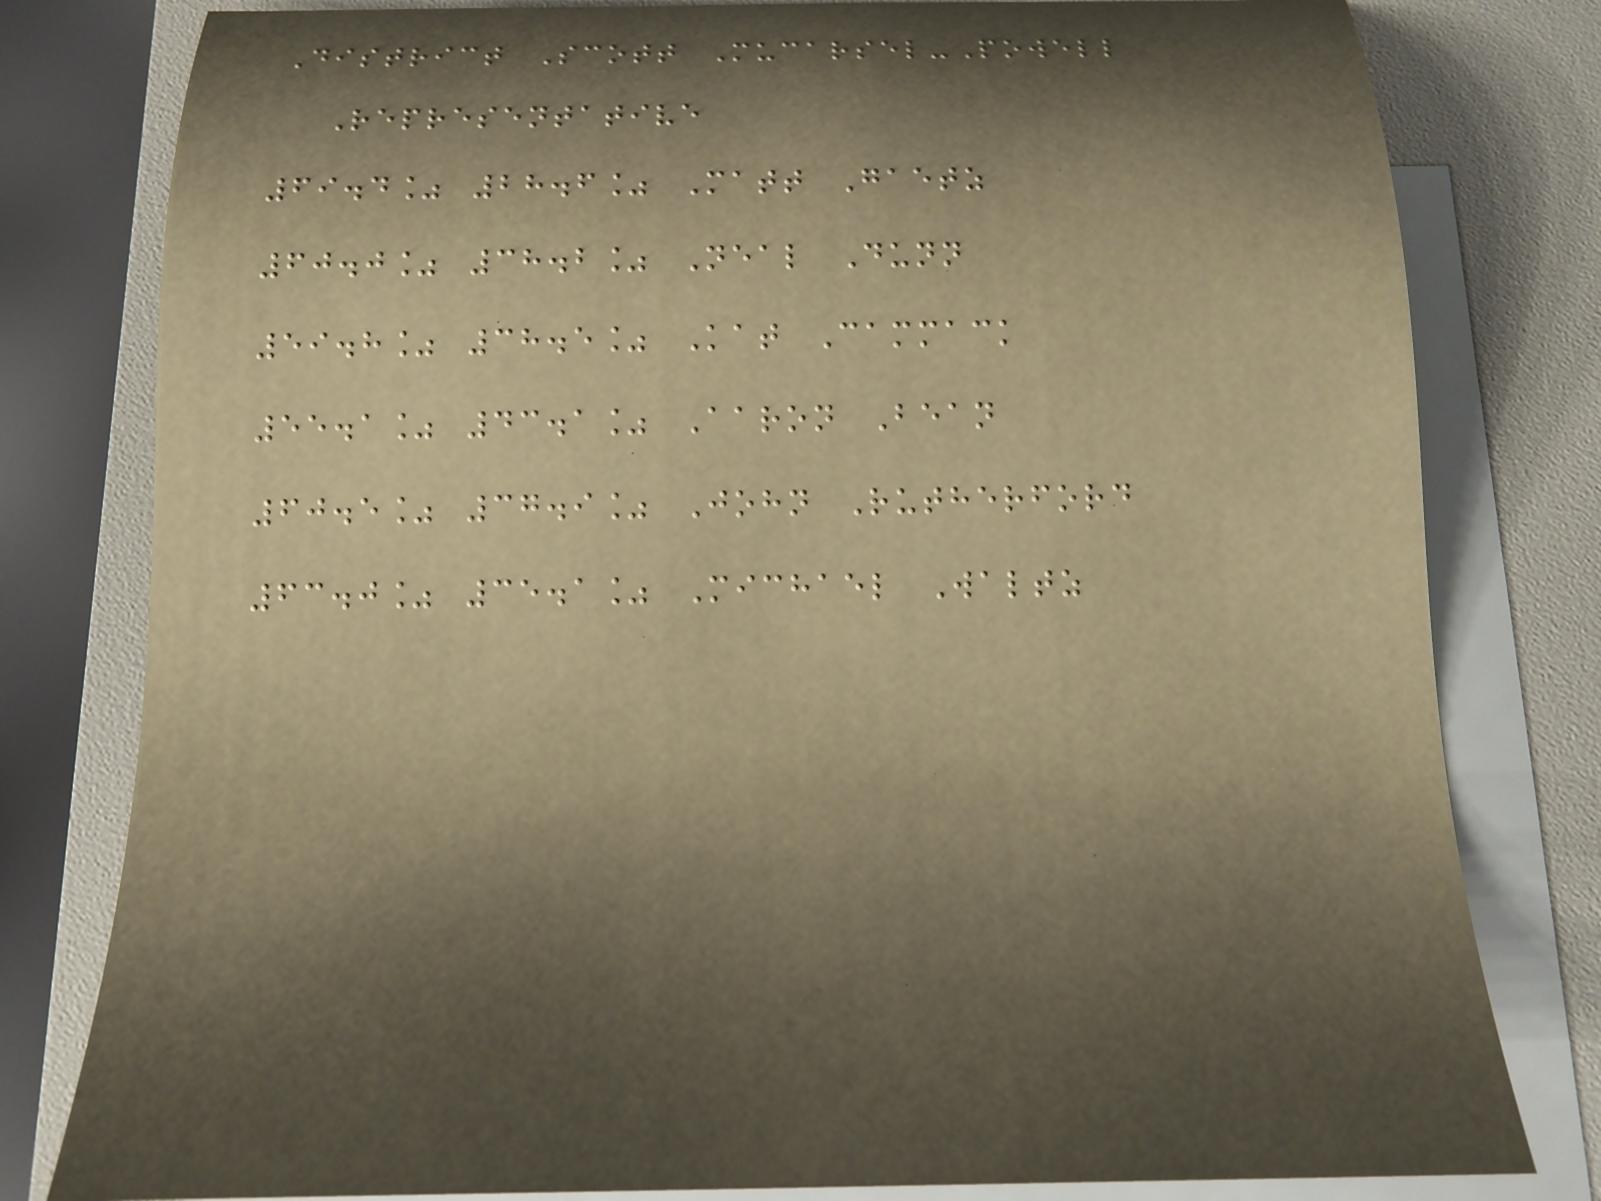District Scott Mucarsel-Powell
Representative
69.4% 28.6% Matt Gaetz
60.0% 38.2% Neal Dunn
59.8% 38.5% Kat Cammack
55.1% 43.1% Aaron Bean
60.5% 37.9% John Rutherford
63.0% 35.1% Michael Waltz
